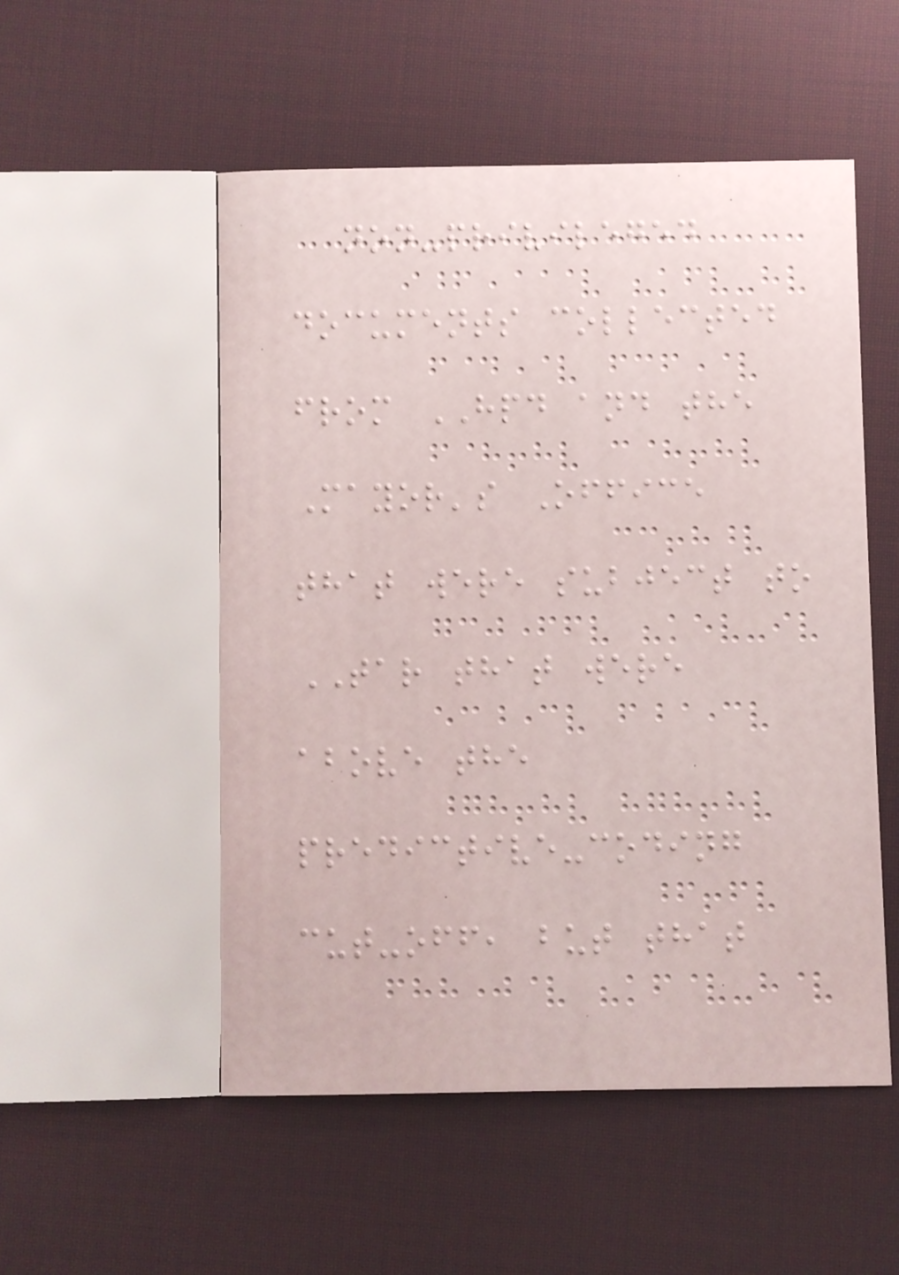non-privileged
documents collected
from HPD and the
Mayor's Office
that were subject to
TAR that were
above the
predictive-coding
cut-off, but that
